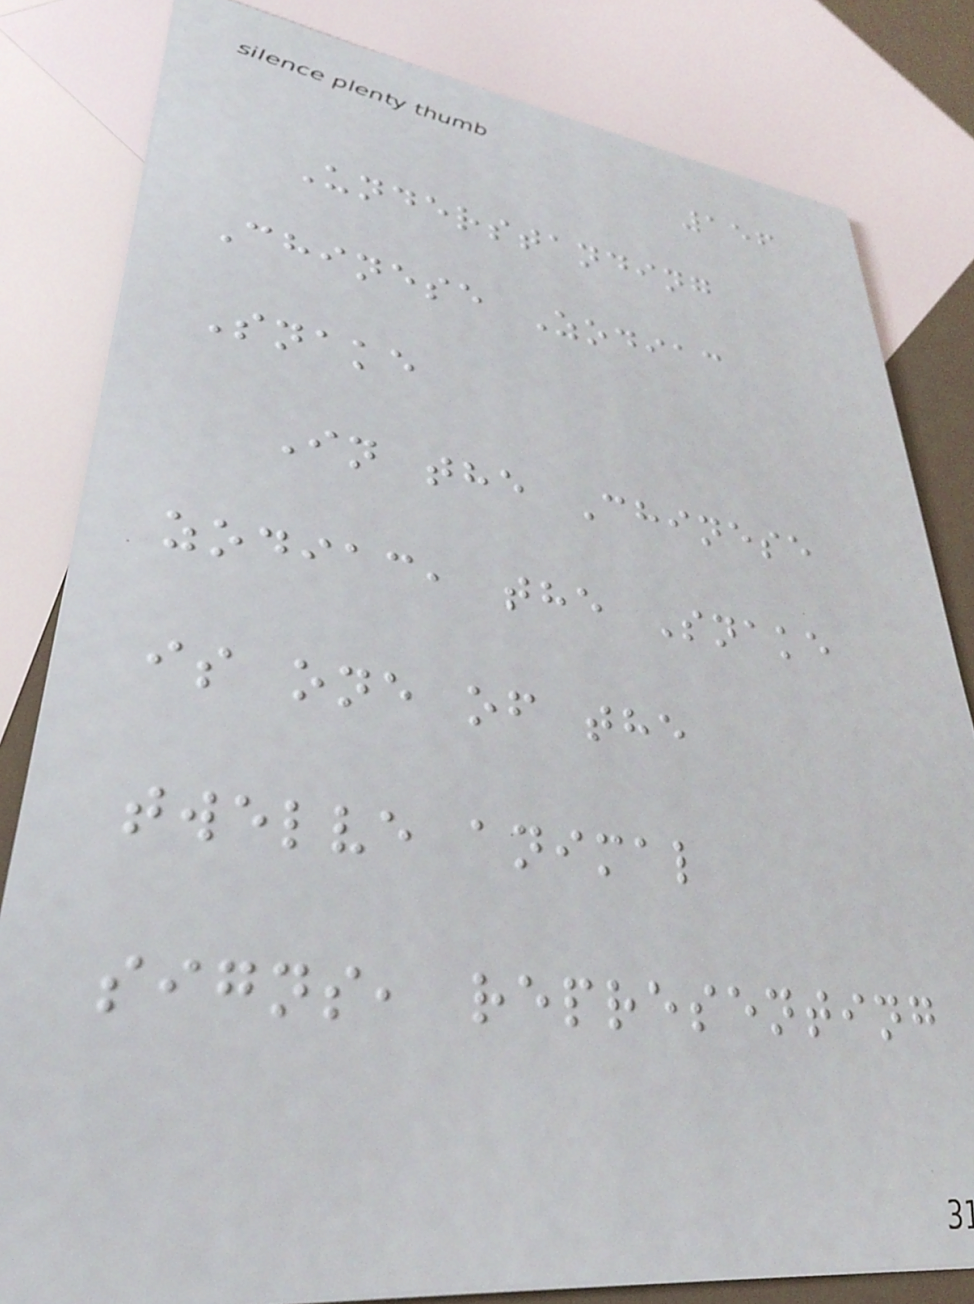156
Understanding
Chinese Zodiac
Snake
In the Chinese
zodiac, the Snake
is one of the
twelve animal
signs, representing
